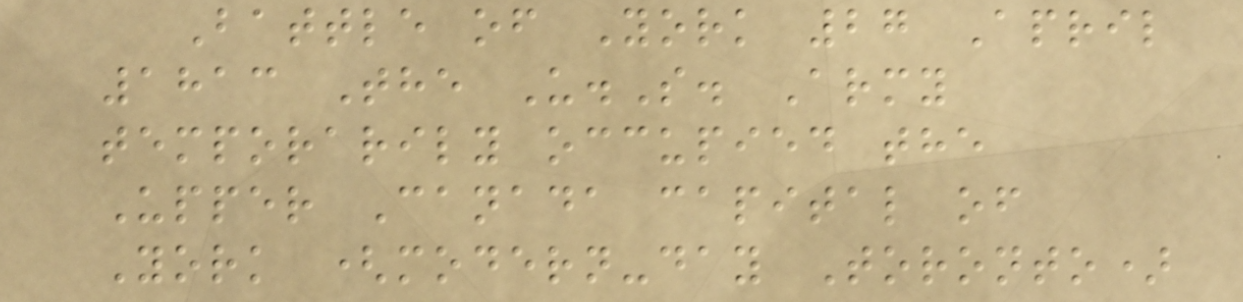Battle of York 27 April
1813 The U.S. Army
temporarily occupied the
Upper Canada capital of
York (modern-day Toronto)
